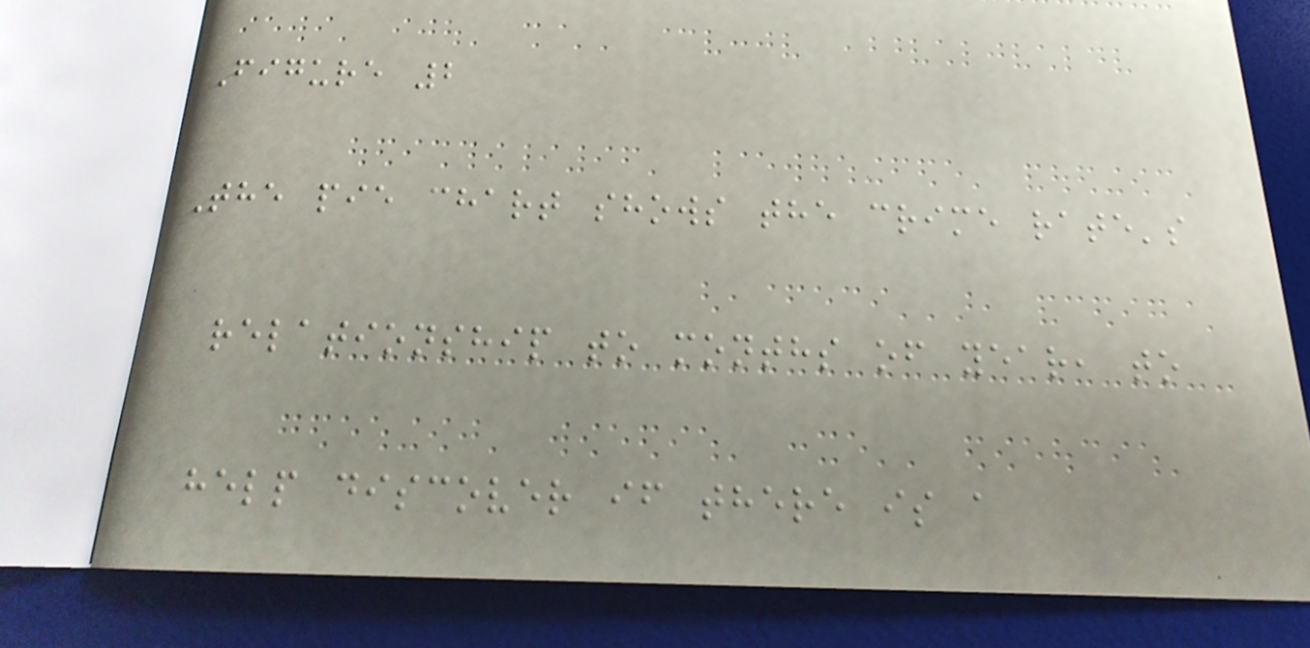Figure 2
The pie chart shows the crime rate's
relationship to months of year, to
help discover if there is a
